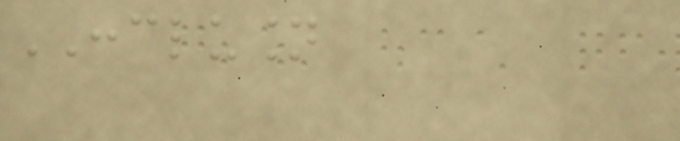CONCLUSION
